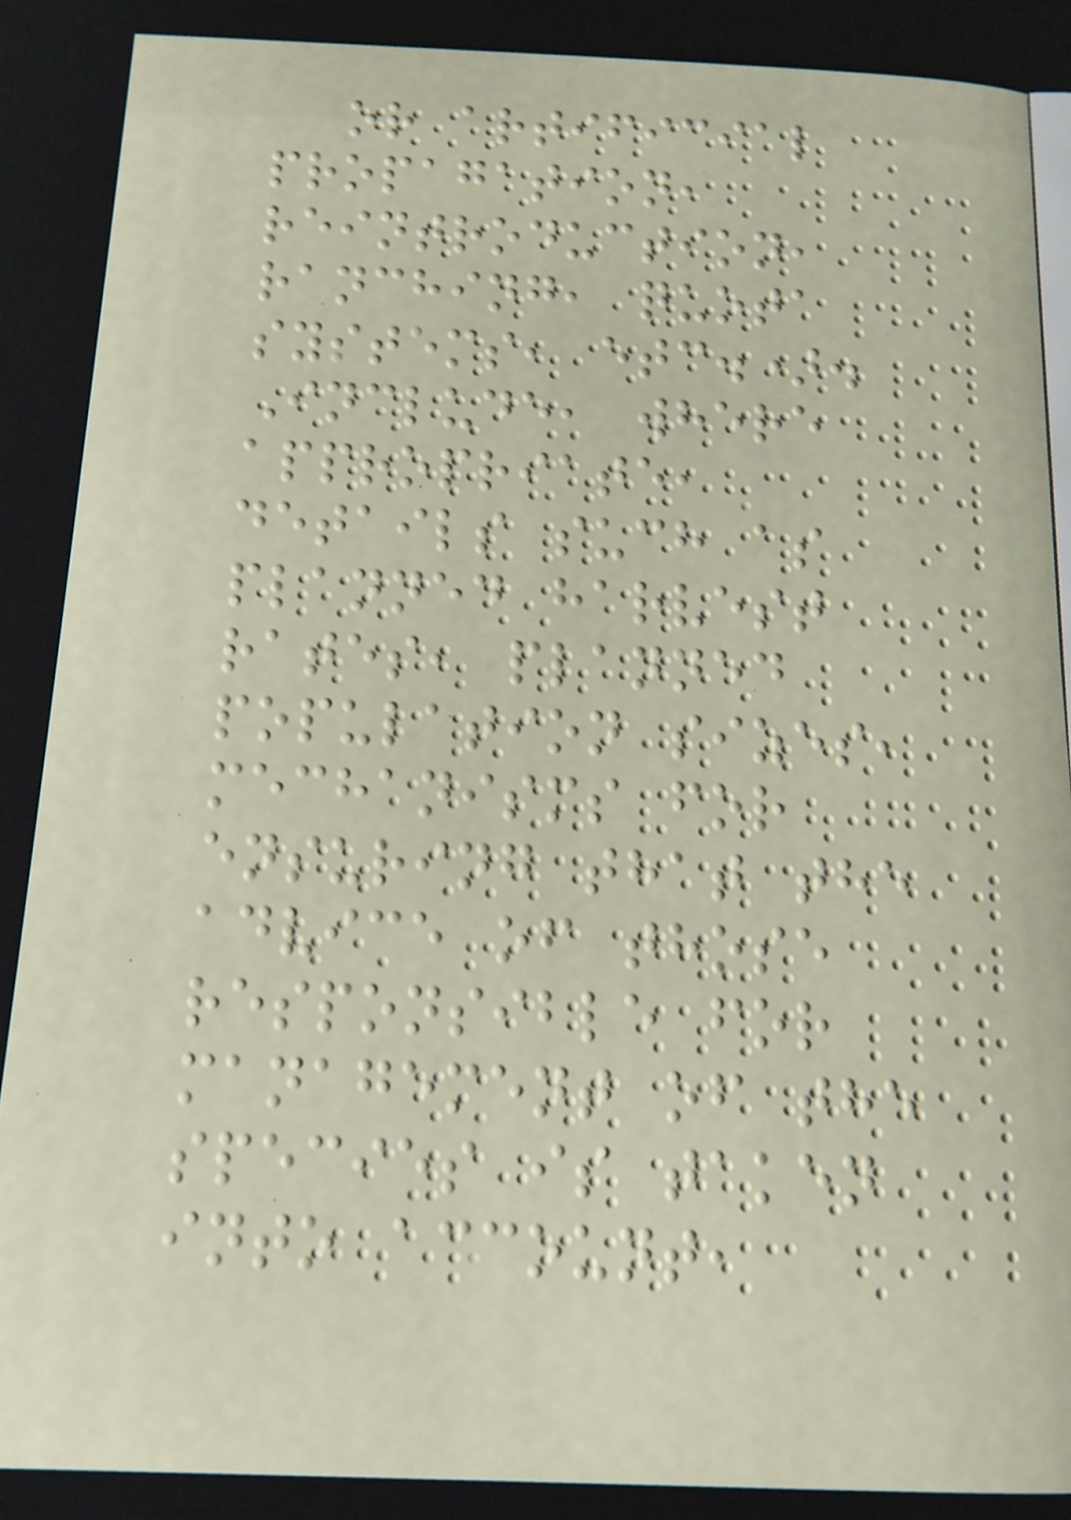or artificial
propagation,
reintroduction,
ranching, quota
systems, etc.).
Include, where
appropriate,
details such as
planned harvest
rates, planned
population sizes,
mechanisms for
ensuring that the
advice of those
responsible for
management of the
species is taken
into account,
